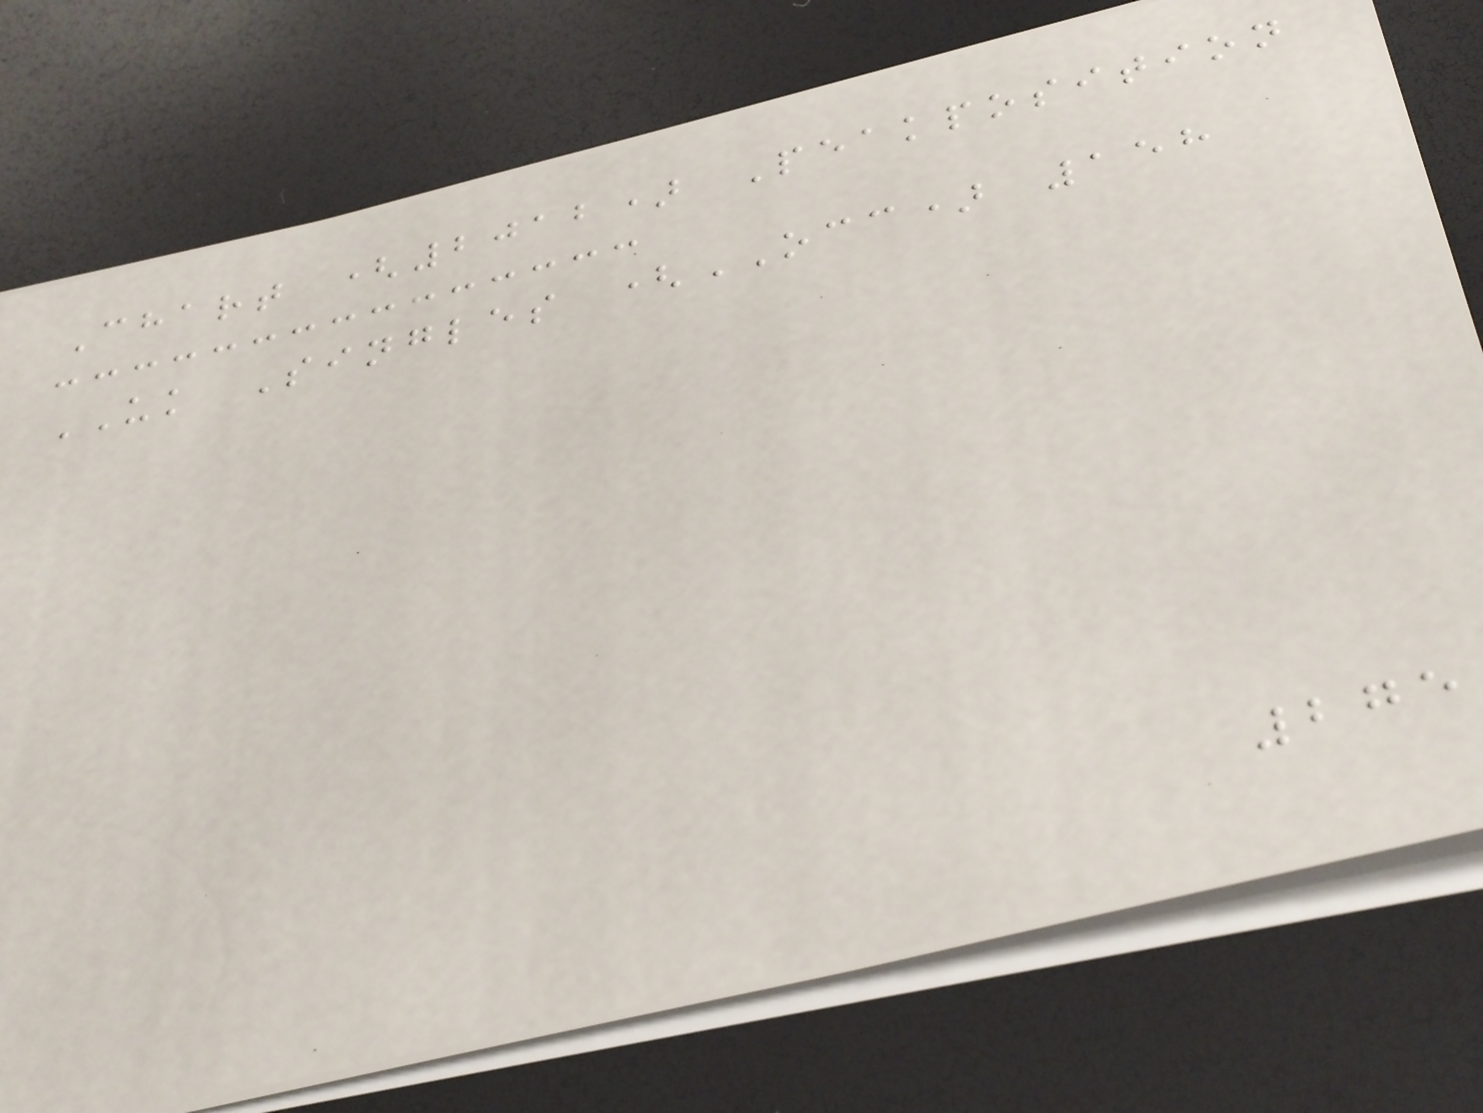Chart (2012) Peakposition
UK Singles (OCC) 158
275
